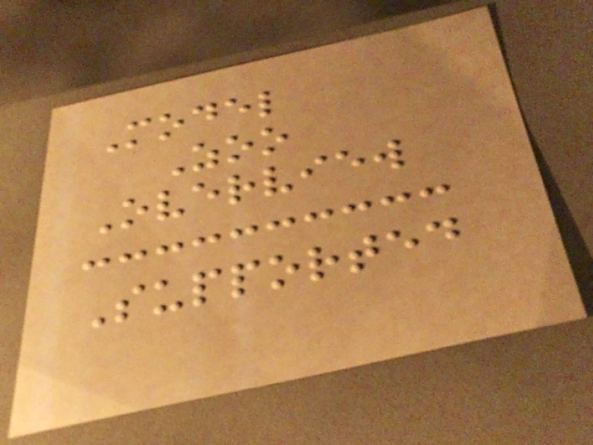Model
Zoo
Overview
Supported
